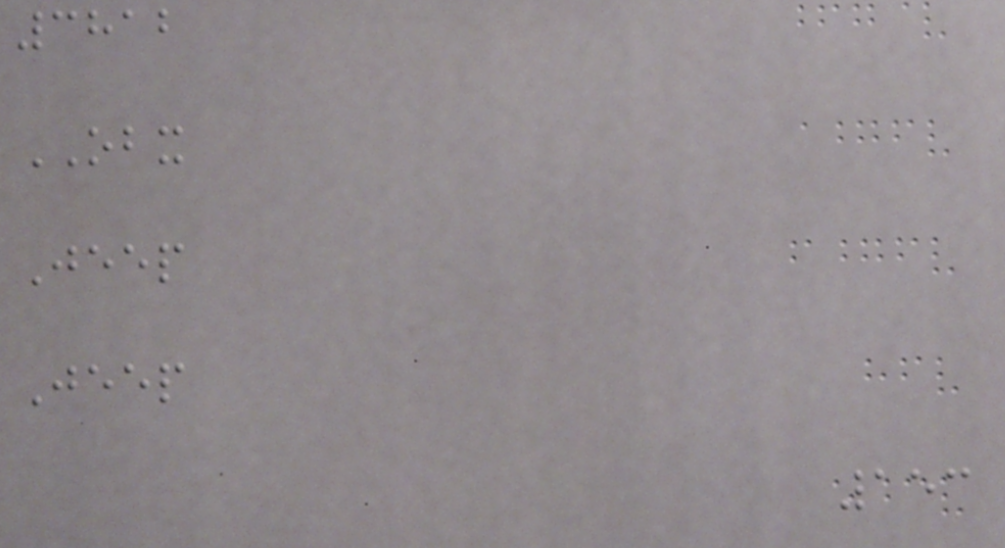3812
OBX
Jeep
Jeep
153
